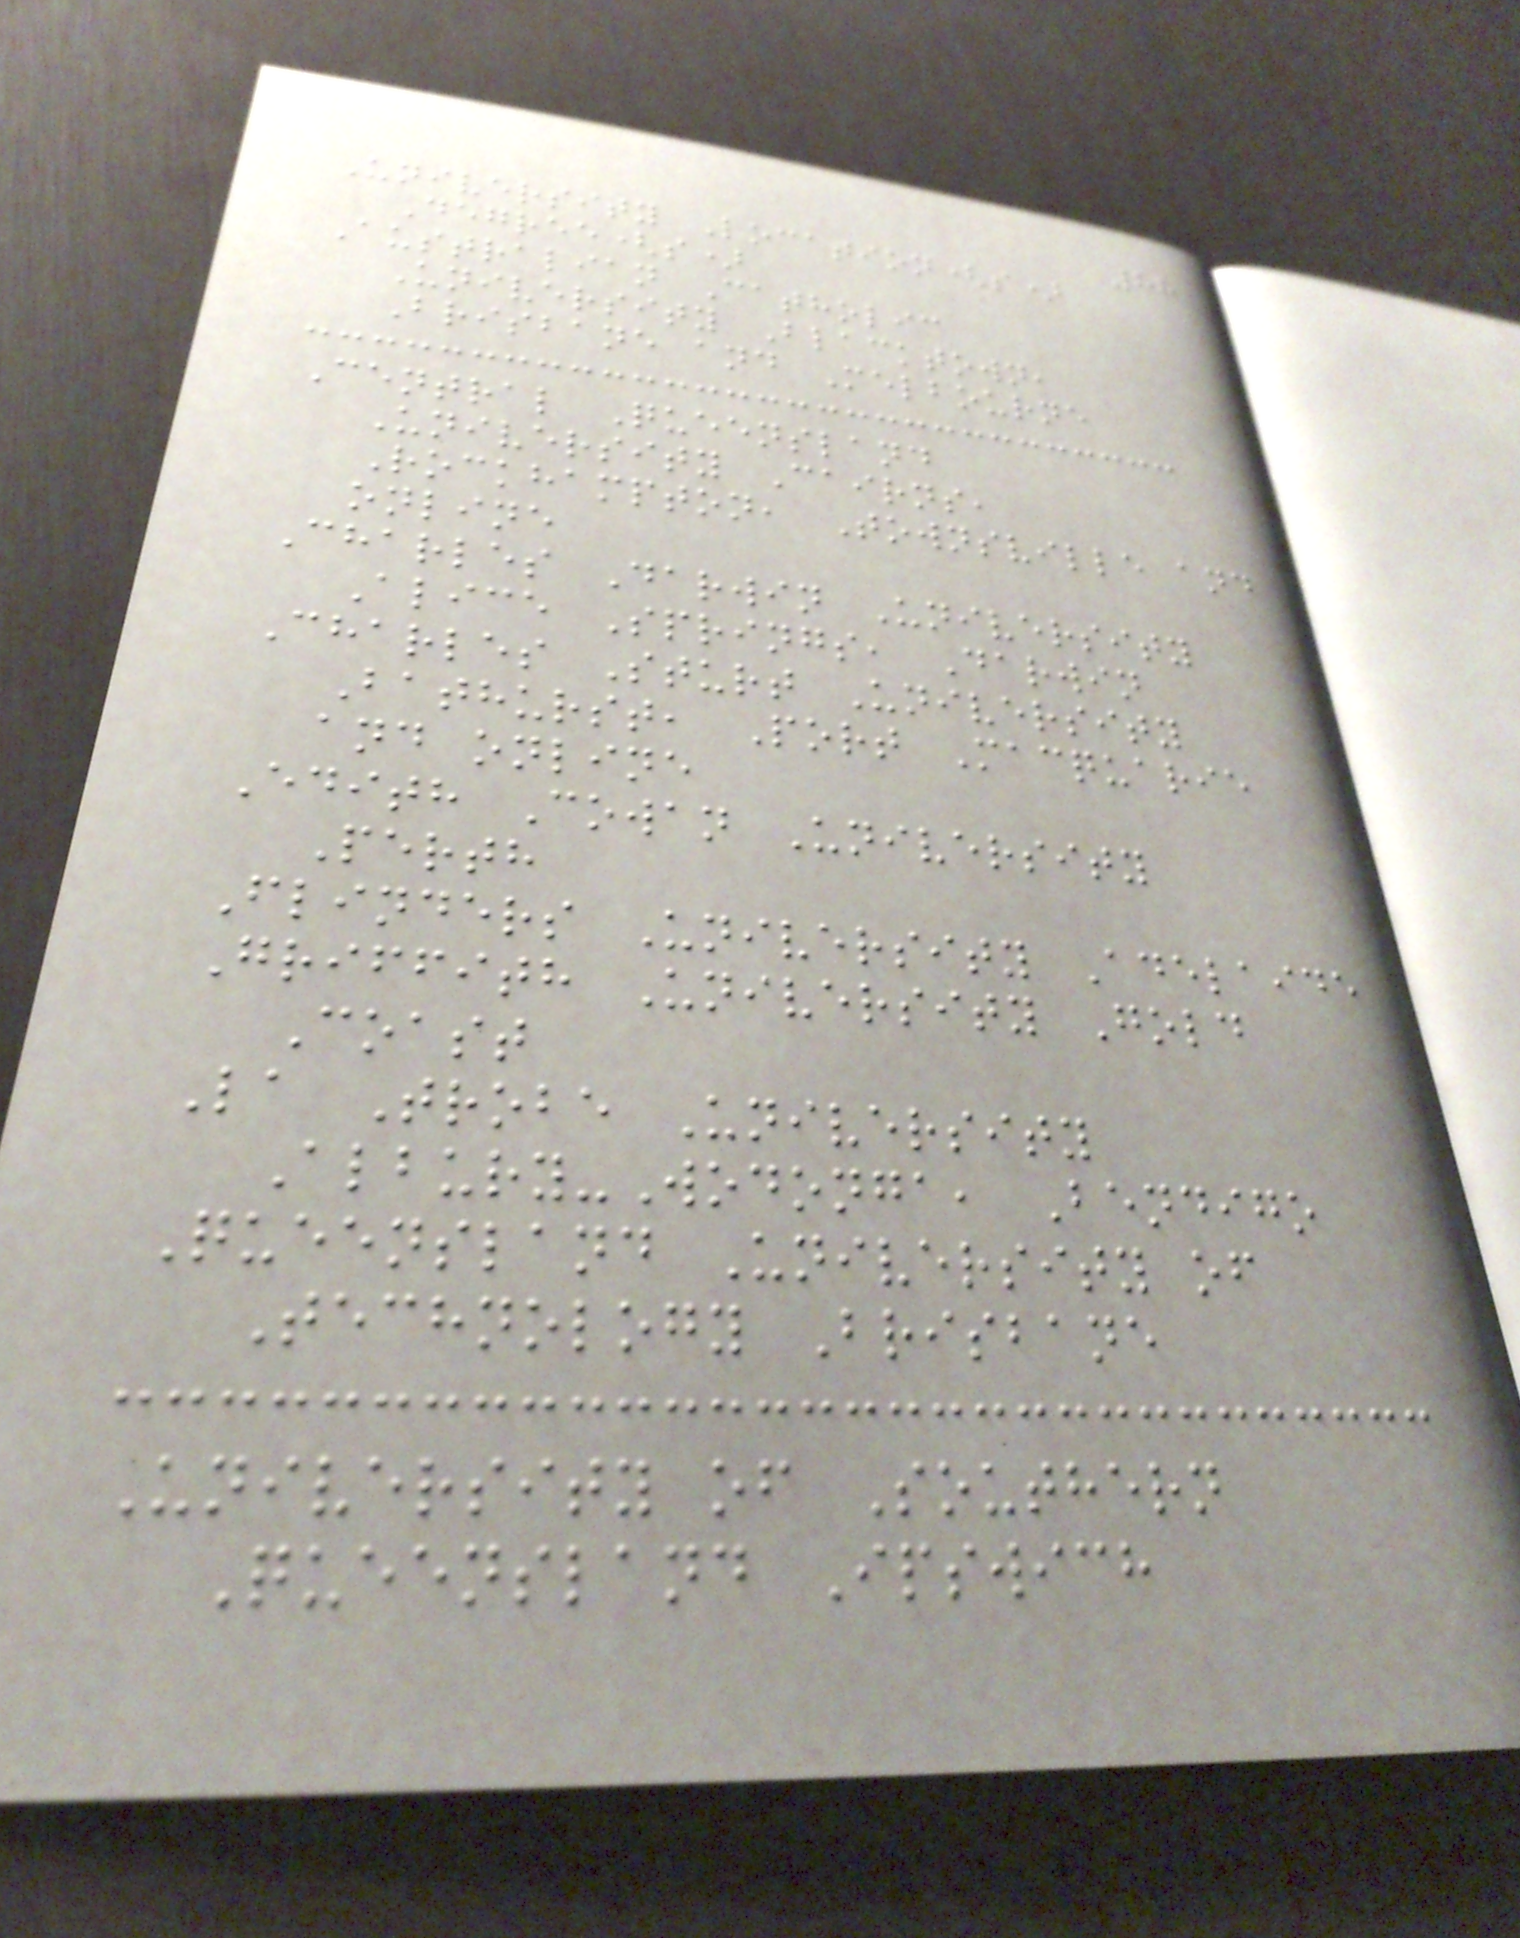88
University Location(s)
Degree(s)
Australian Catholic
University Blacktown,
Brisbane and Melbourne
Central Queensland
University Cairns,
Rockhampton, Townsville and
online
Charles Darwin University
Alice Springs, Darwin
Charles Sturt University
Bathurst, Port Macquarie
and online
Edith Cowan University
Perth
Flinders University Adelaide
Griffith University Gold
Coast
La Trobe University
Albury-Wodonga, Bendigo
Queensland University of
Technology Brisbane
University of Southern
Queensland Ipswich
